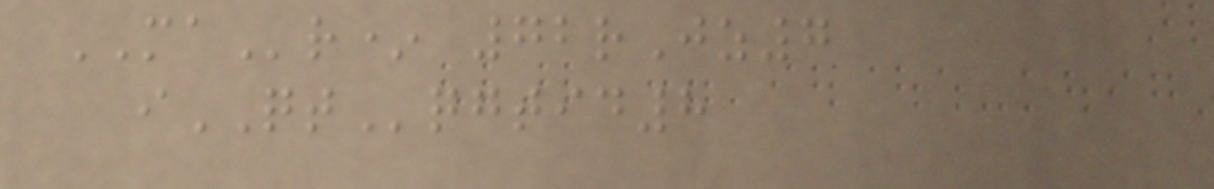MAr* 72rJz7
iQTqgtid8
